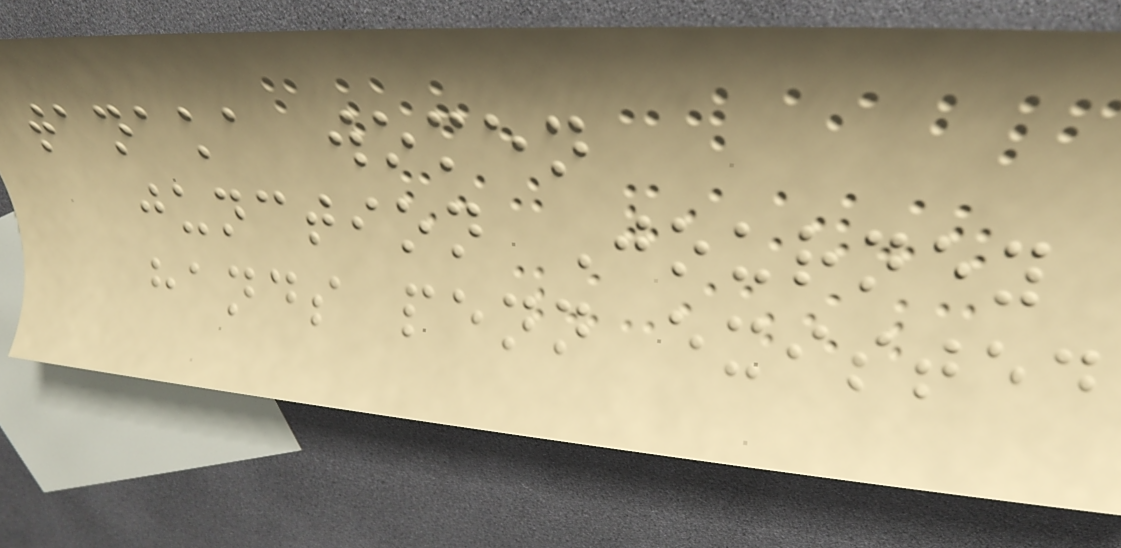tanaka women
junction Journey
hands penn existed
